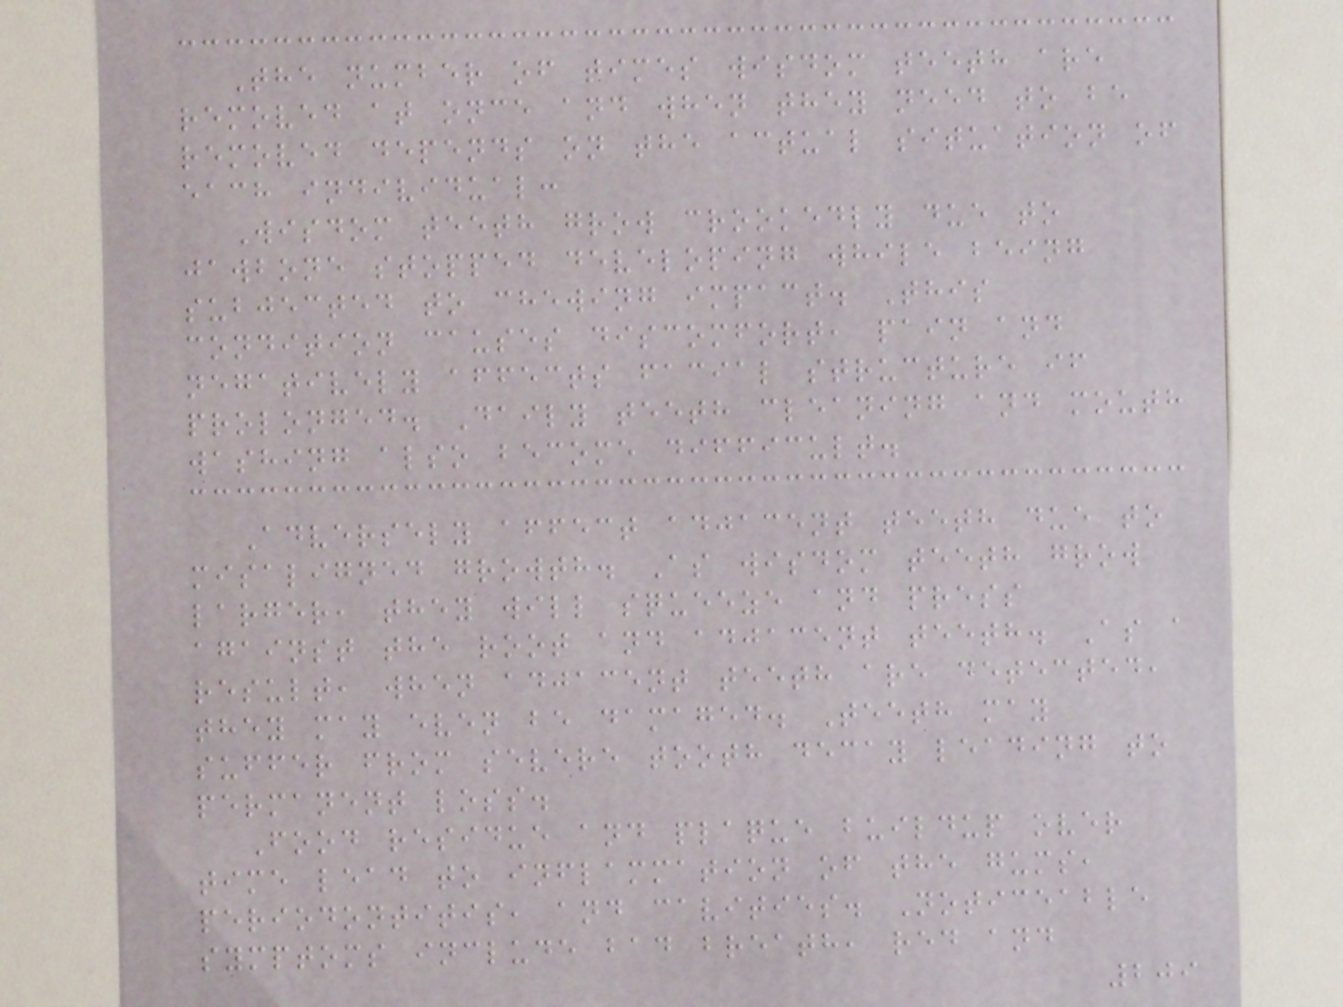The number of times wisdom teeth are
removed at once and when they need to be
removed depends on the actual situation of
each individual:
Wisdom teeth grow crookedly due to
jawbone stopped developing while being
subjected to chewing impact. This
condition causes discomfort, pain and
negatively affects facial structure if
prolonged. Daily teeth cleaning and mouth
washing also become difficult.
Adversely affect adjacent teeth due to
misaligned growth. As wisdom teeth grow
larger, they will squeeze and press
against the root and adjacent teeth. As a
result, when adjacent teeth are detected,
they may even be damaged. Teeth may
suffer from severe tooth decay leading to
permanent loss.
Food residue and plaque buildup over
time lead to inflammation of the gums,
periodontitis, and cavities. Noticeable
symptoms include bad breath, red and
209
